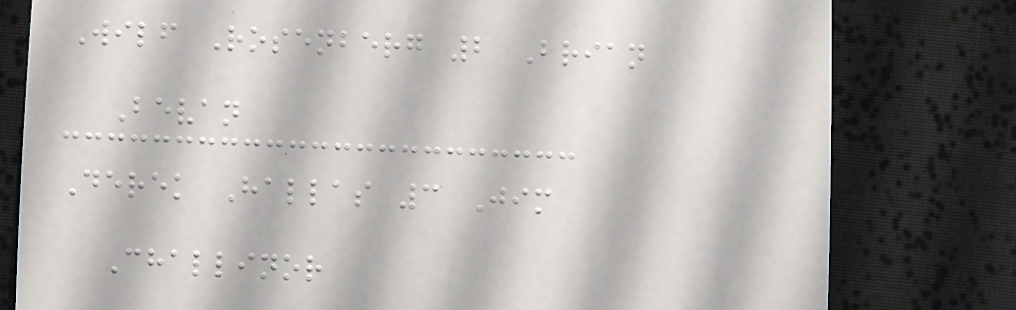Wilf Rosenberg 2 Brian
Bevan
Derek Hallas 3 Jim
Challinor
